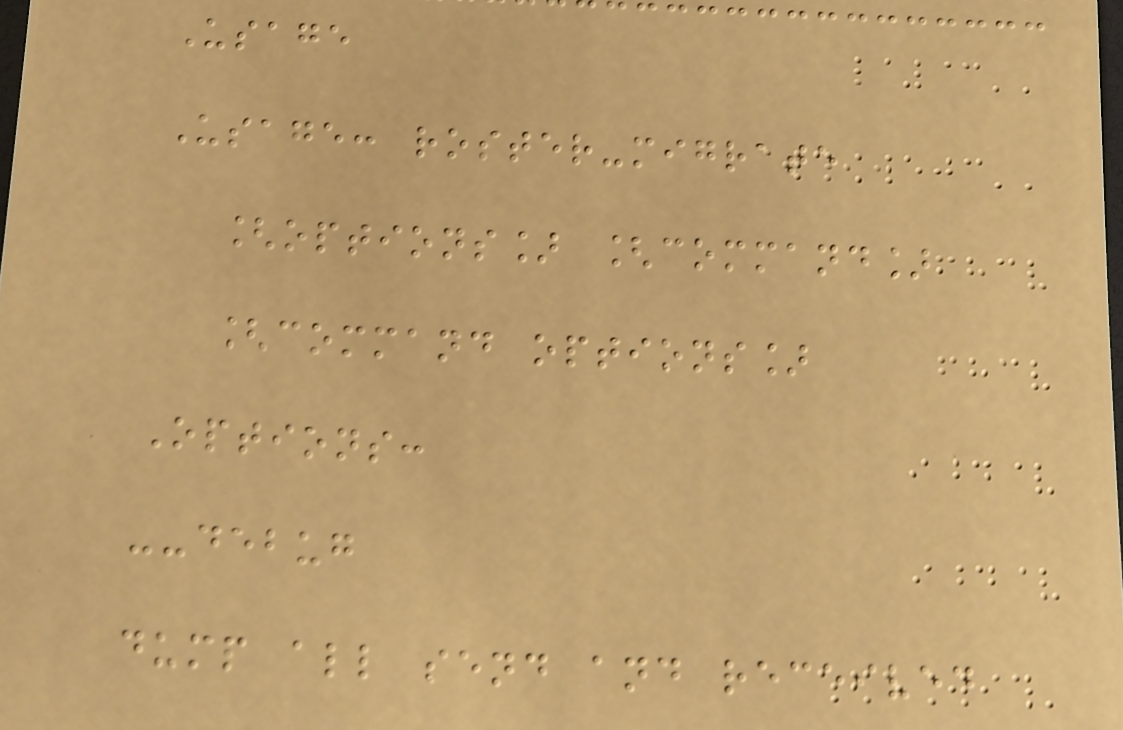Usage
Usage: roster-migrate
[options] [command]
[command options]
Options:
--debug
dump all send and received
